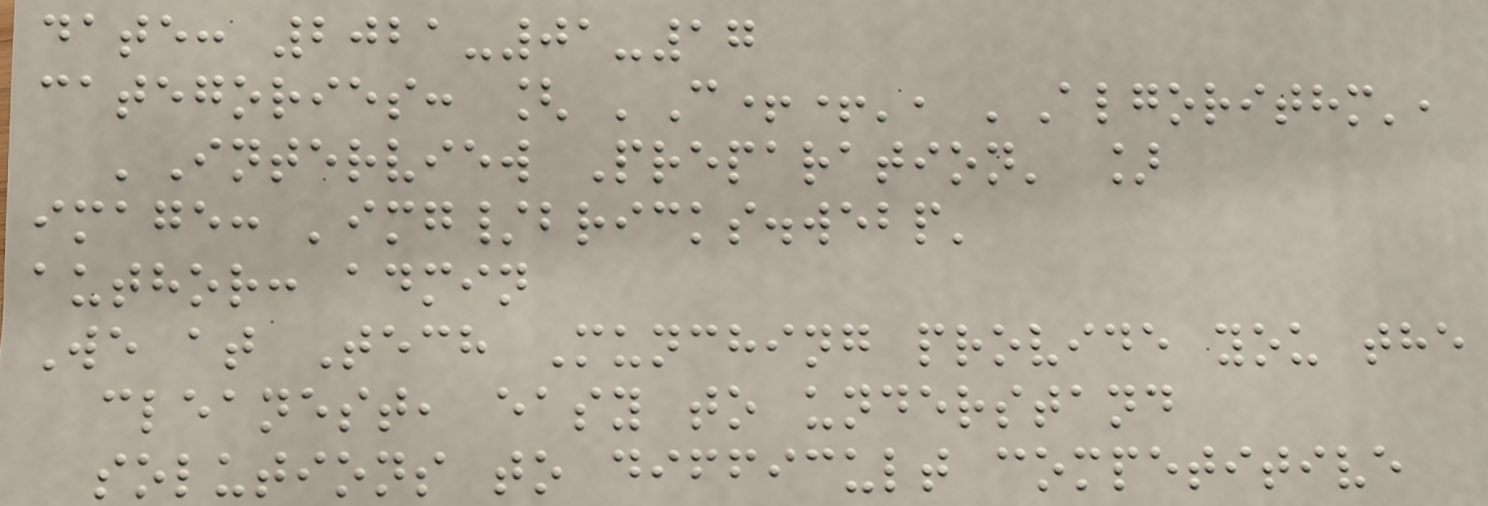date: 2021-01-17
categories: [ 'C++', 'Algorithm',
'Interview Preparation' ]
image: 'img/bricks.webp'
author: admin
We at Tech Munching provide you the
cleanest, easy to understand
solutions to difficult competitive
